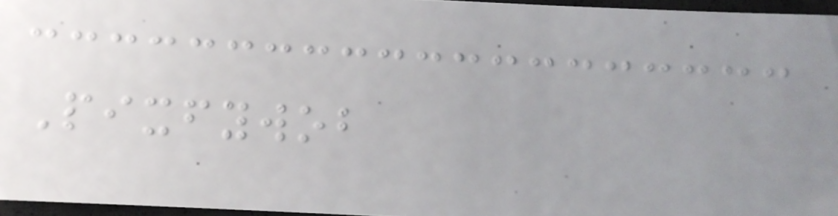Pixfywob
